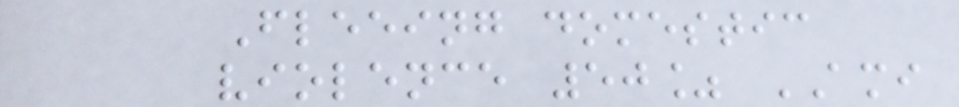Fleeing domestic
violence 50% AMI
